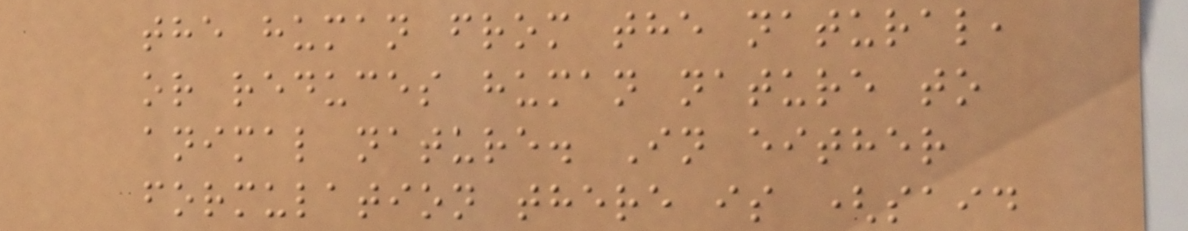the human from the natural,
or reduces human nature to
animal nature. In either
formulation there is (said
